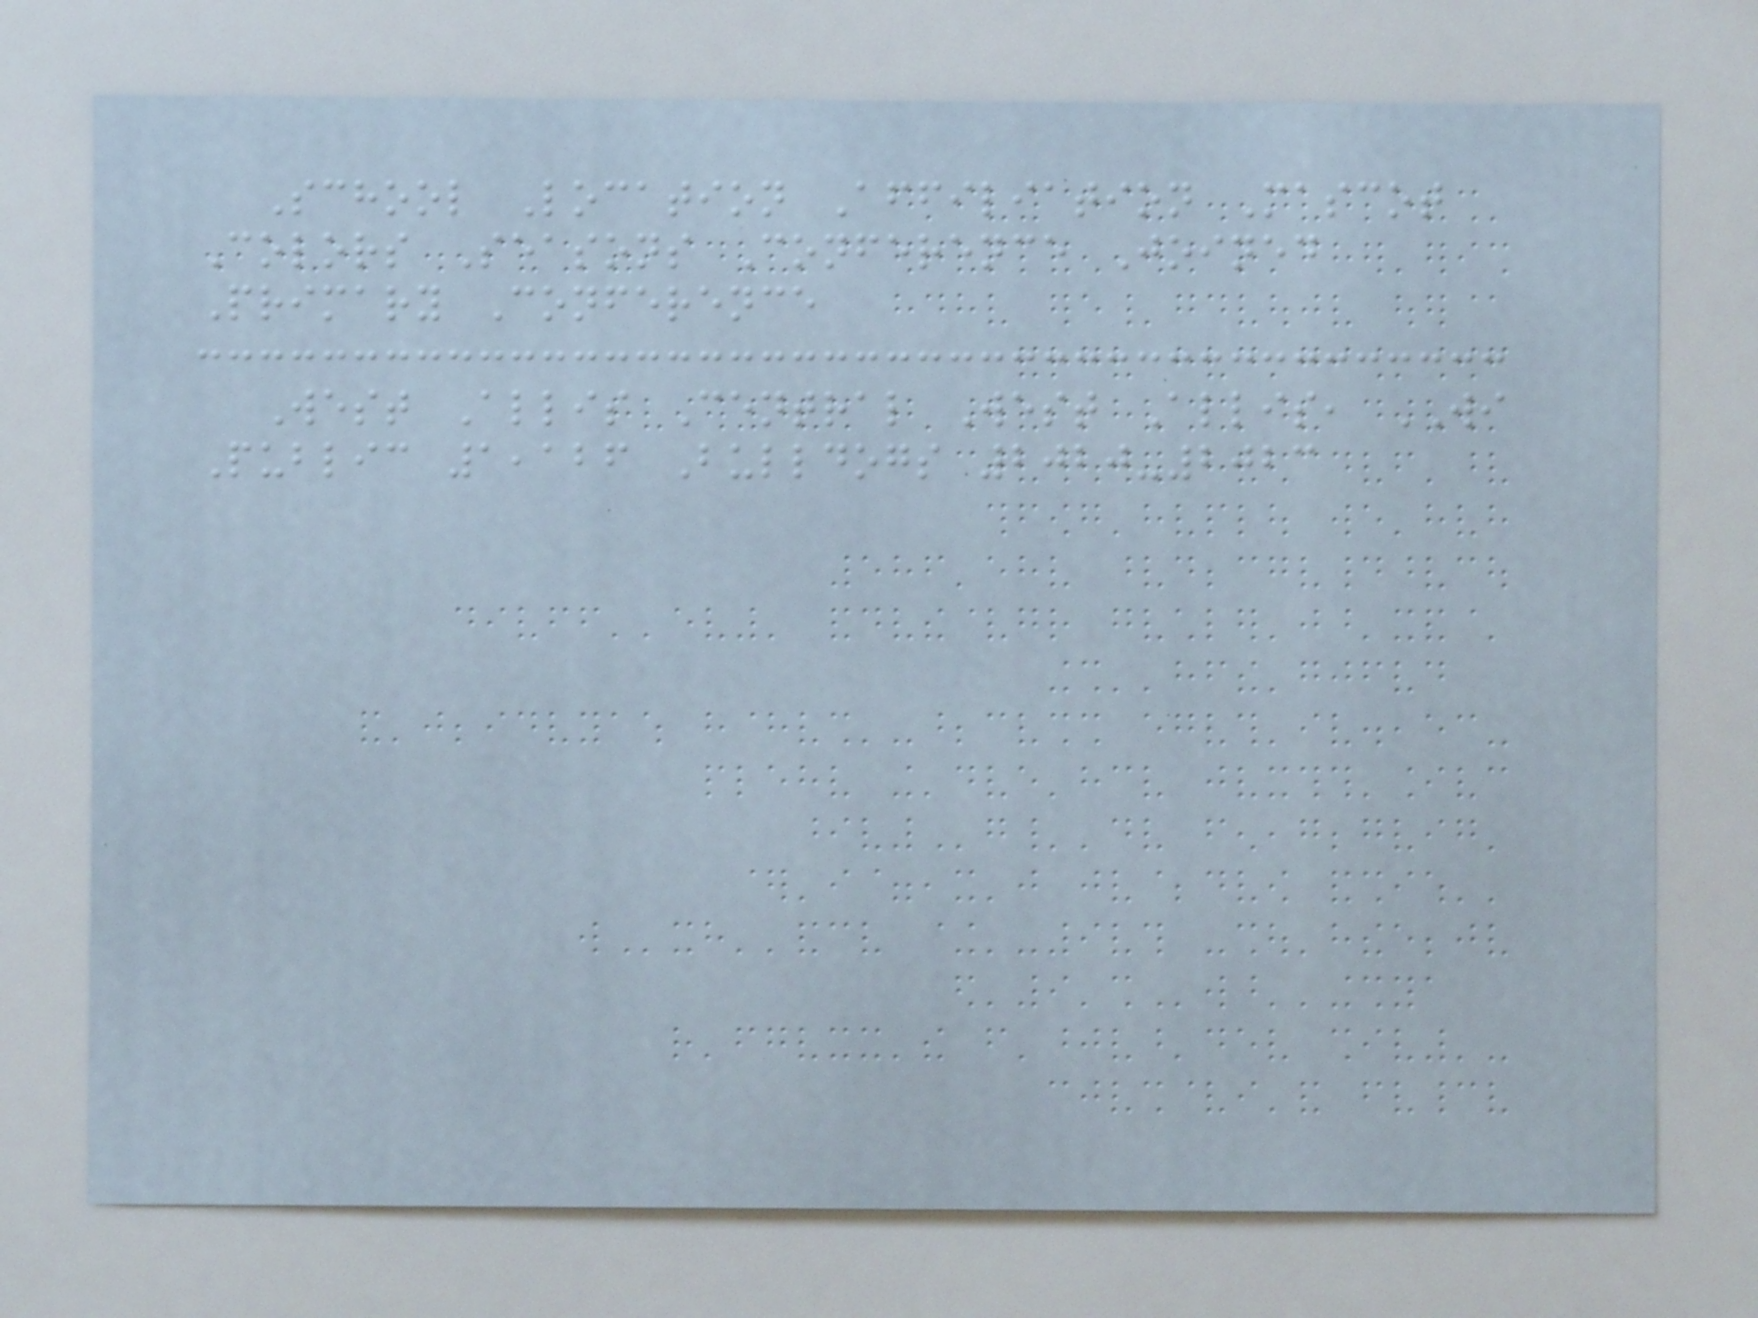School Location Affiliation Mascot
Colors Seasons Conference Joined
Primary Conference
West Allis Central West Allis, WI
Public 1,126 Bulldogs 2020-2023
